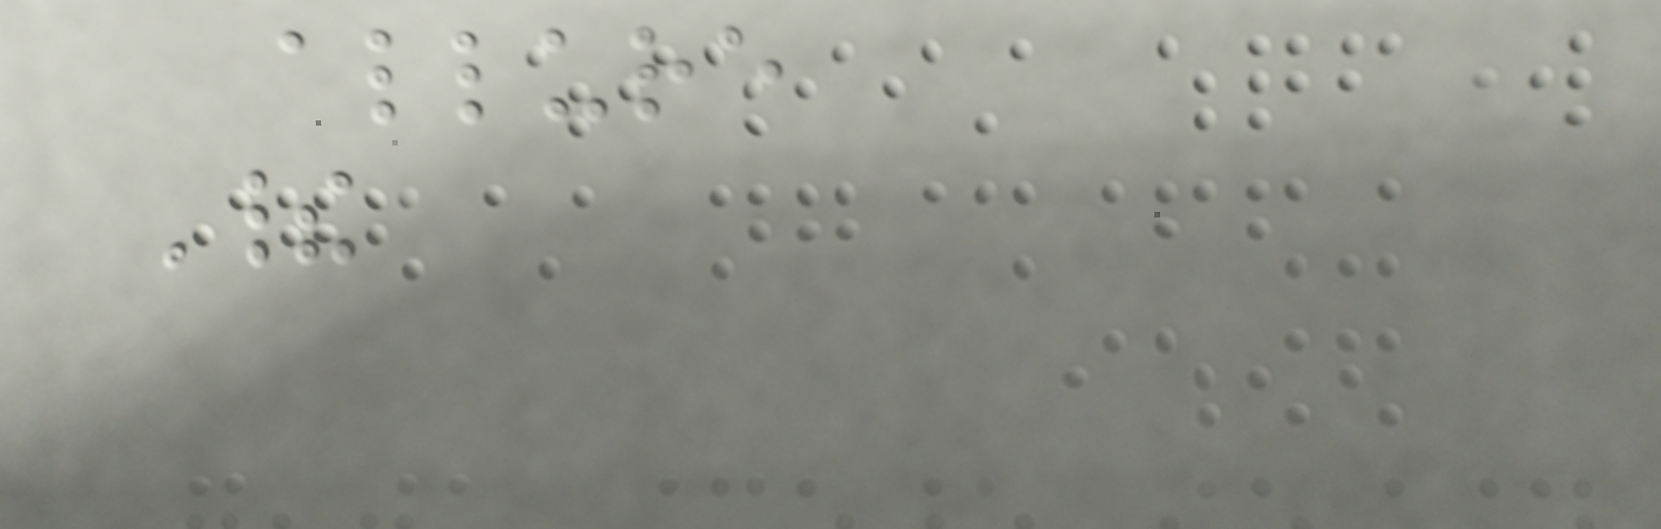allure
Their
